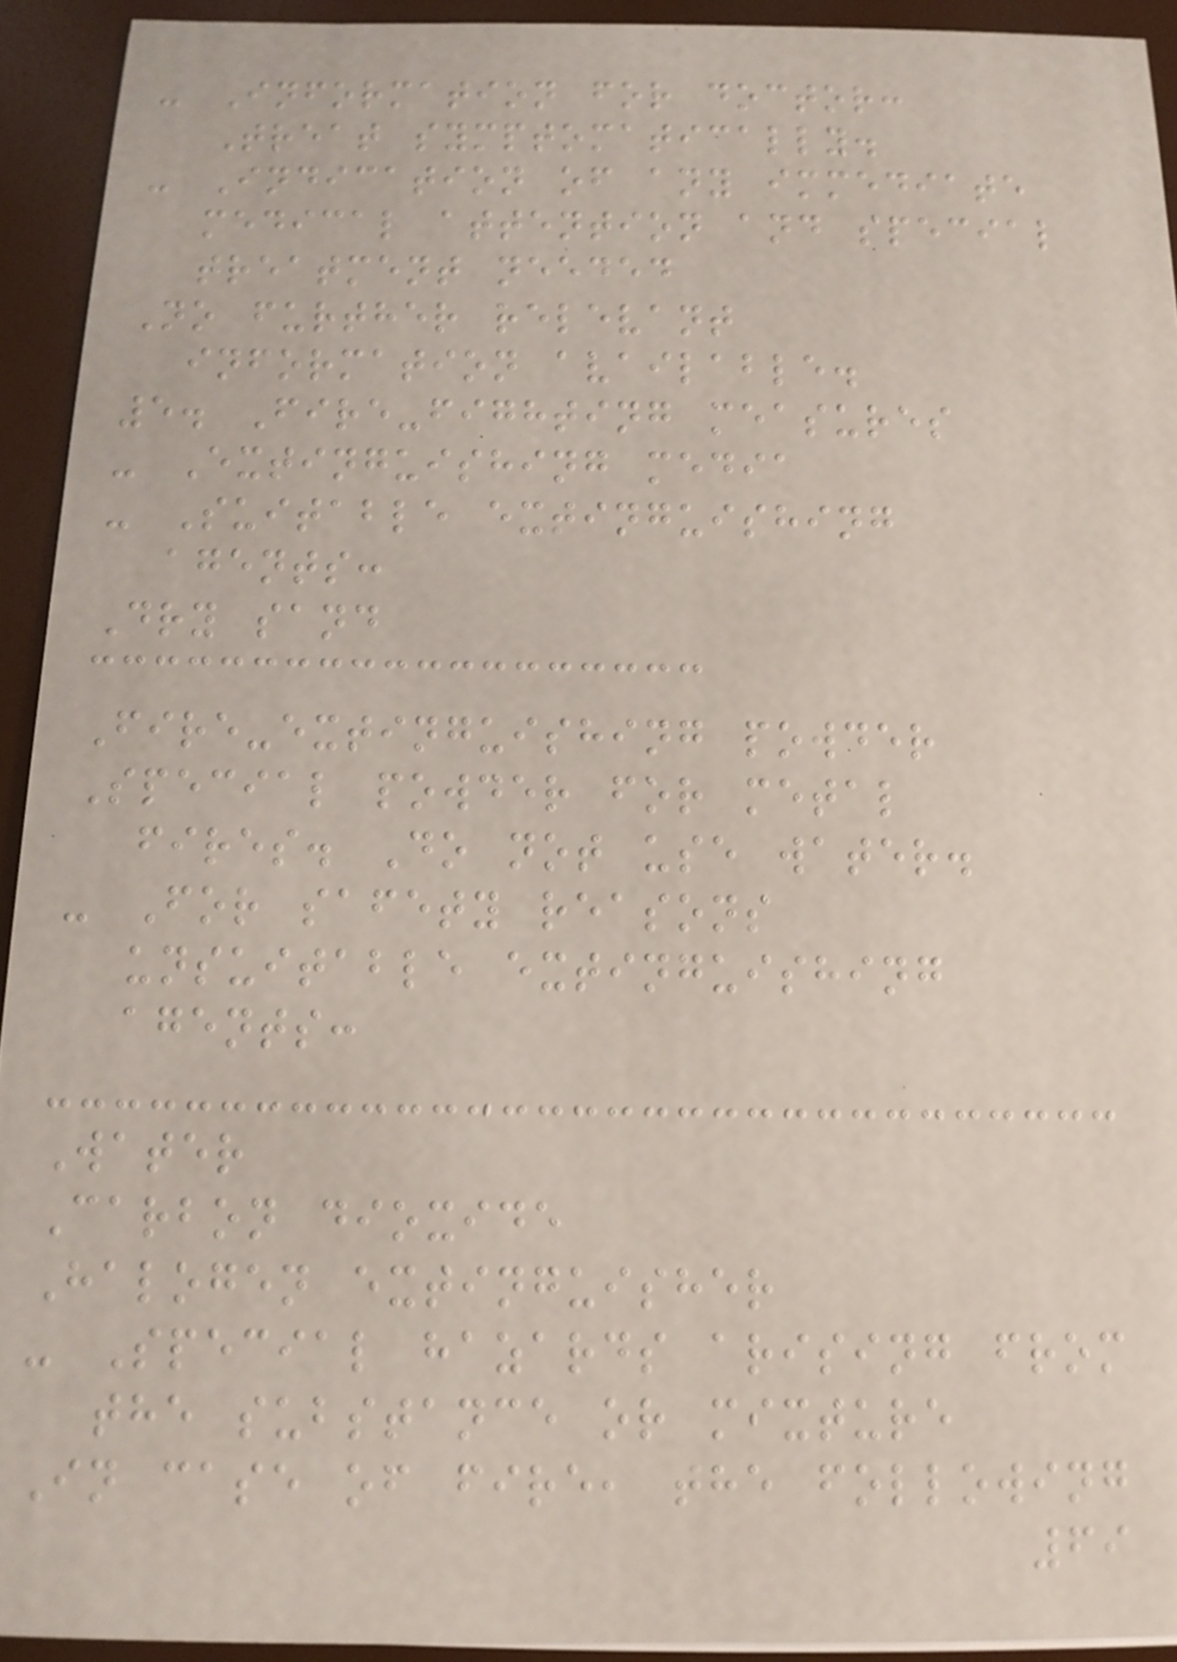- Information for doctor:
Treat symptomatically.
- Indication of any immediate
medical attention and special
treatment needed
No further relevant
information available.
5. Fire-fighting measures
- Extinguishing media
- Suitable extinguishing
agents:
Dry sand
Fire-extinguishing powder
Special powder for metal
fires. Do not use water.
- For safety reasons
unsuitable extinguishing
agents:
Water
Carbon dioxide
Halogen extinguisher
- Special hazards arising from
the substance or mixture
In case of fire, the following
69
